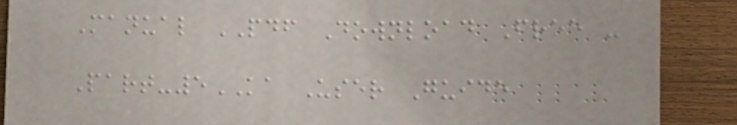Manual PDF Download Free -
Part-5KA User Guide
